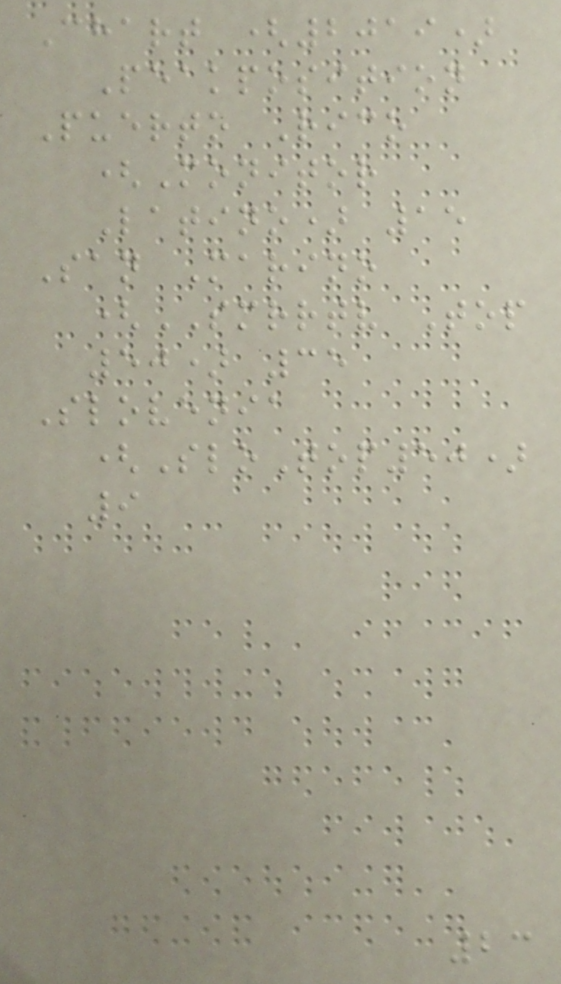Chart (2019)
Peakposition
Puerto Rico
(Monitor
Latino) 15
San Marino
(SMRRTV Top
50) 35
Slovenia
(SloTop50)
9
23
